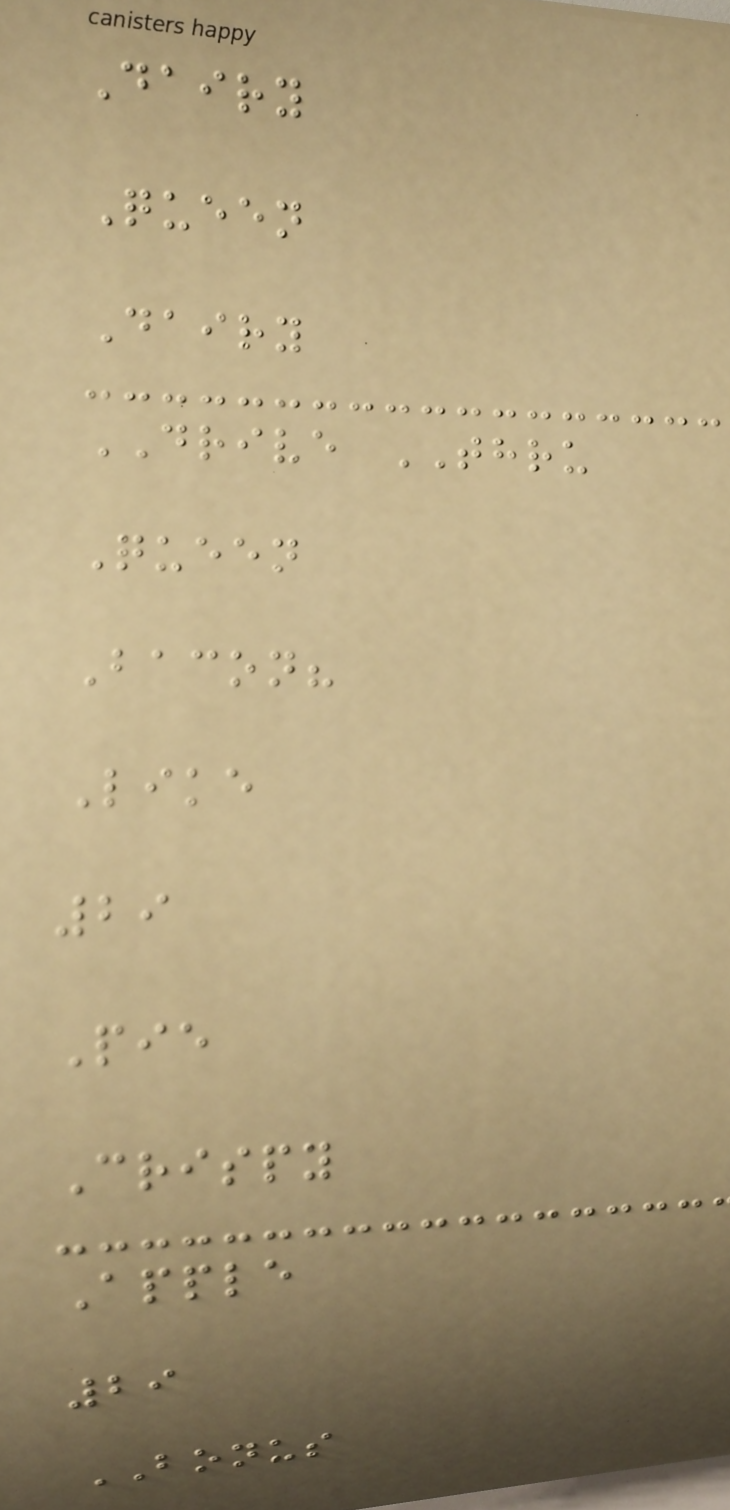Dairy
Queen
Dairy
DRIVE THRU
Queen
Bacon?
Like
29
Pie
Crispy
Apple
29
BONUS
